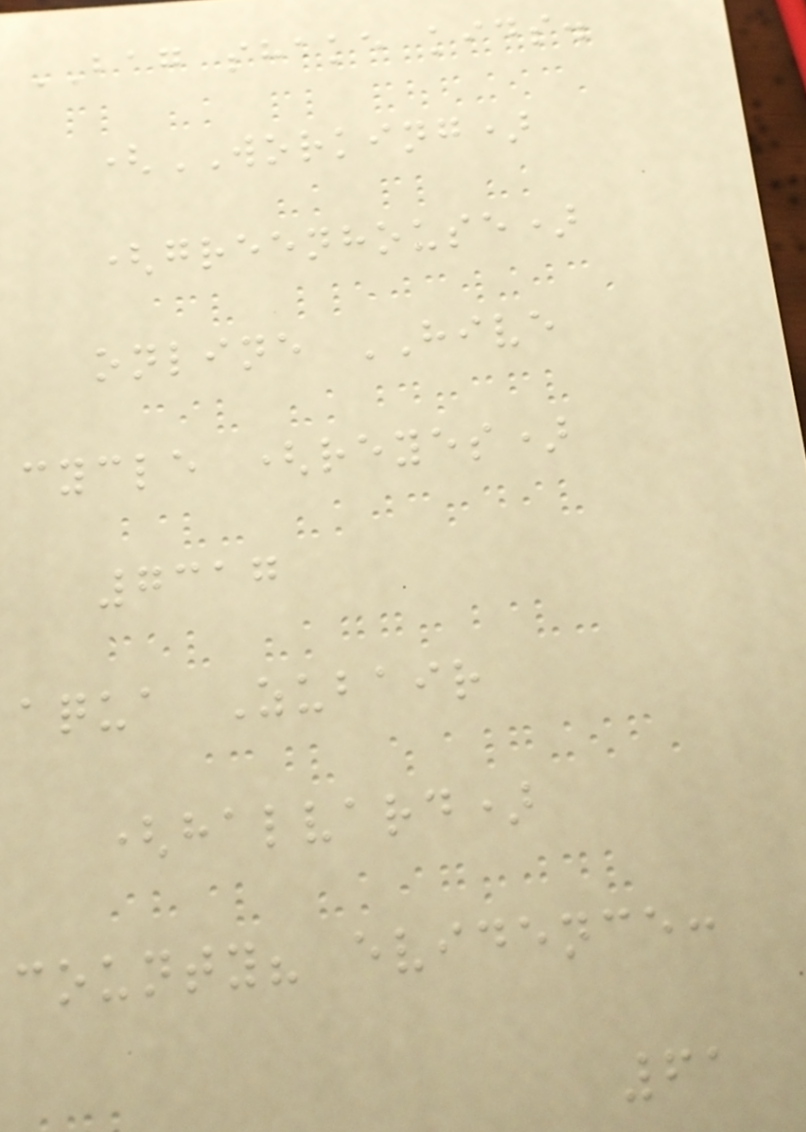BAG shake kids.
(WORKING)
(greenhouse)
online HIVE
cycle (reyes)
7317
aqua Zubair
(halvard)
county? evidence:
61
